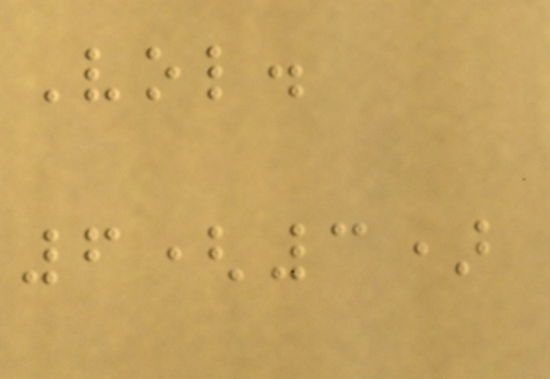Vol.
6(3)
